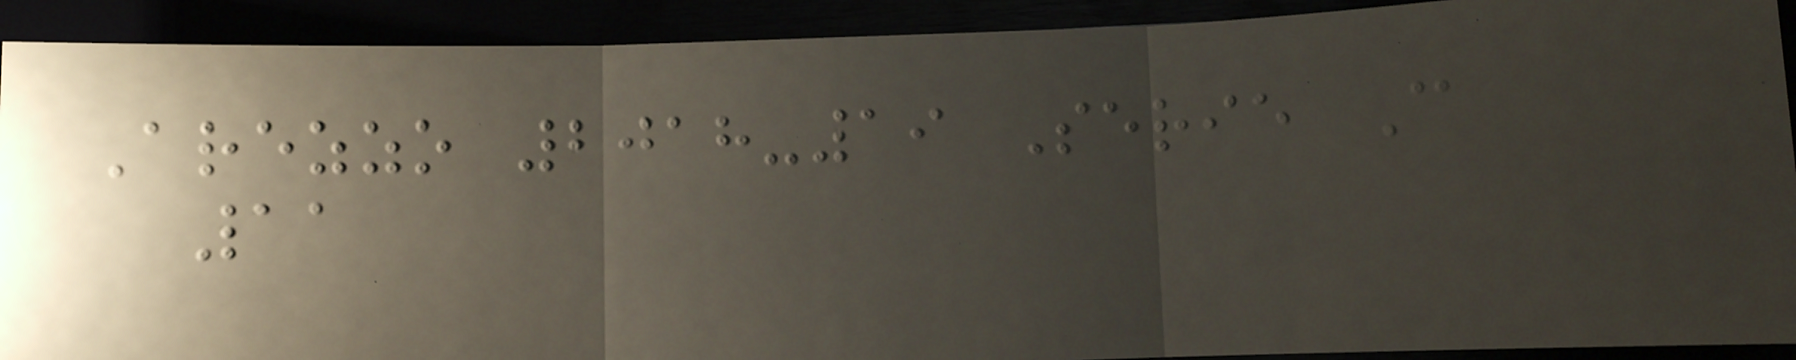Arezzo 2018-19 Serie C
11
